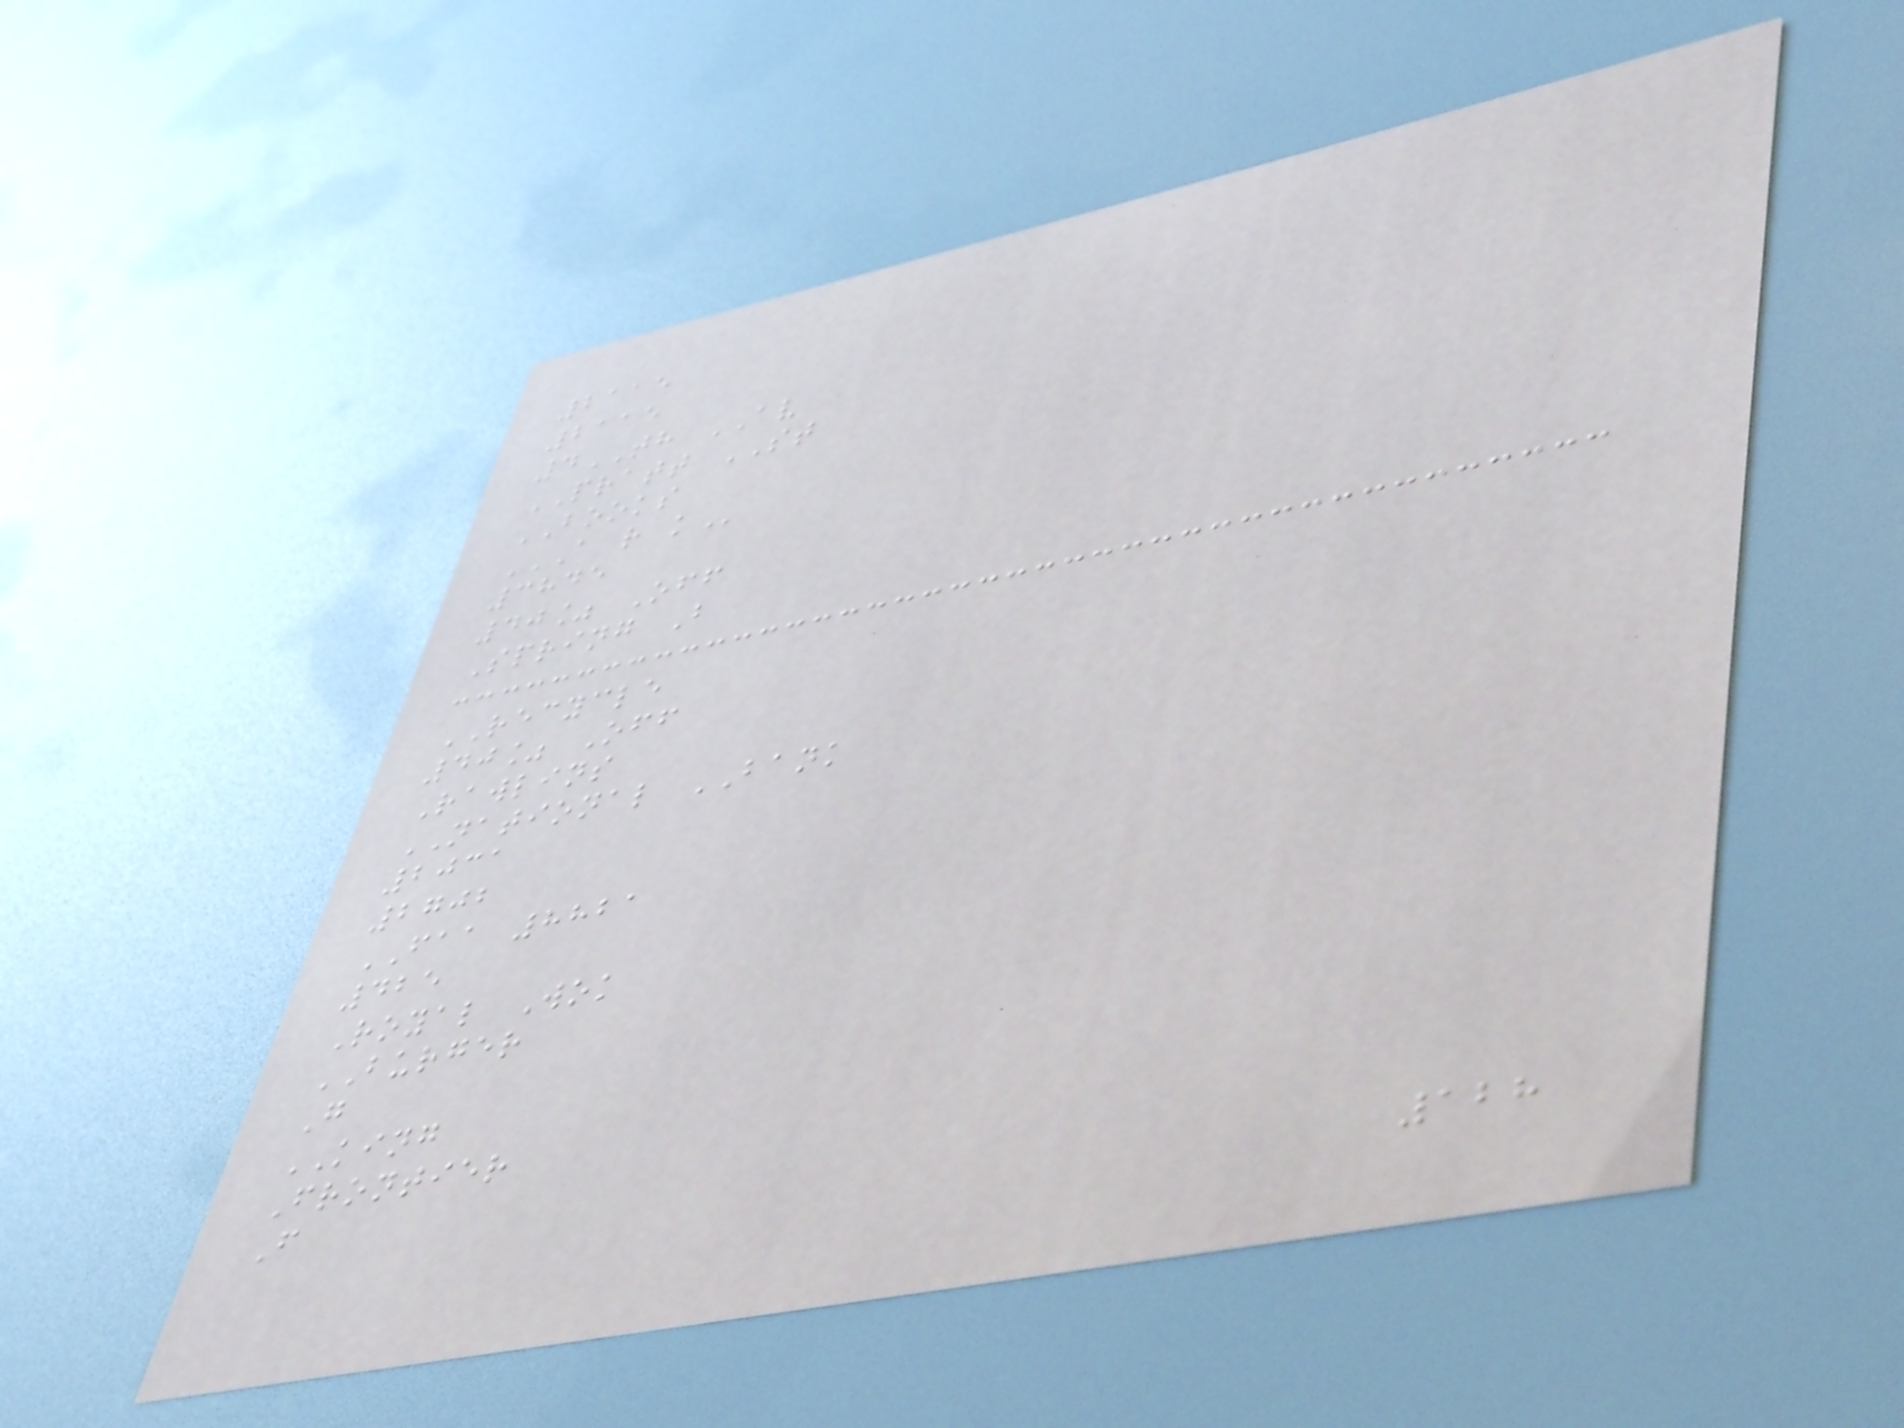2115
2115
4TH AV
PRATT ST
BOOKS
A R K
3845
40% Off
Spring B
RECYCLE
40% Off
Rawlins
NATIONAL BANK
2031
2702
FAA 8821
425
Royal Wok
BURGER
G
KING
Frontier
F
128
